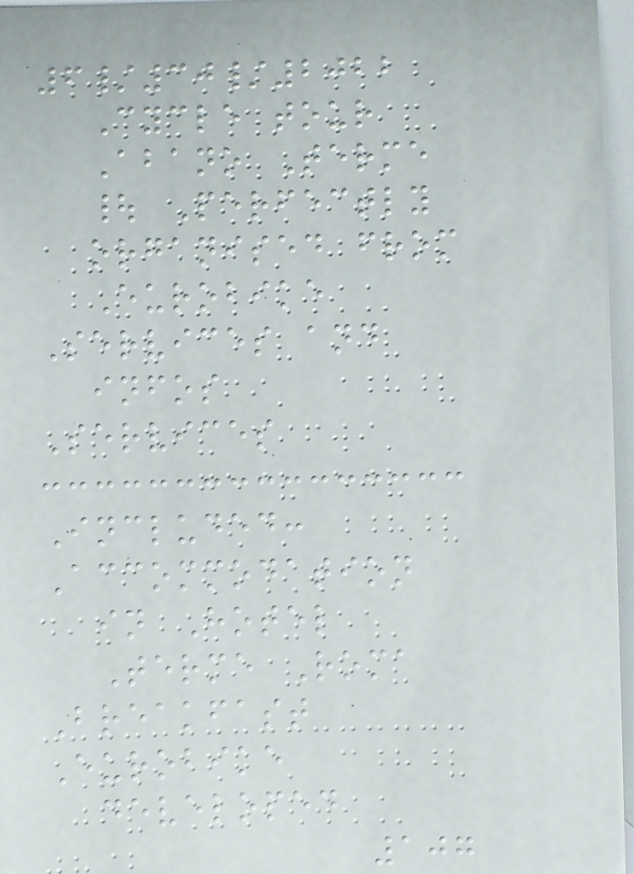6/30/2022
Cycle tour
Abano Terme
| Perfectly
organised from
Eurobike
Services and
infos
Services
Included:
Accommodation
in Hotel
Terme Roma
Breakfast
Eurobike
developed
107
